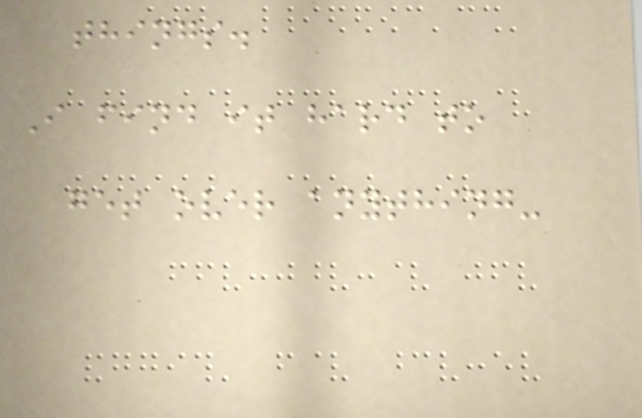things.
I find it hard to
get over anything-
